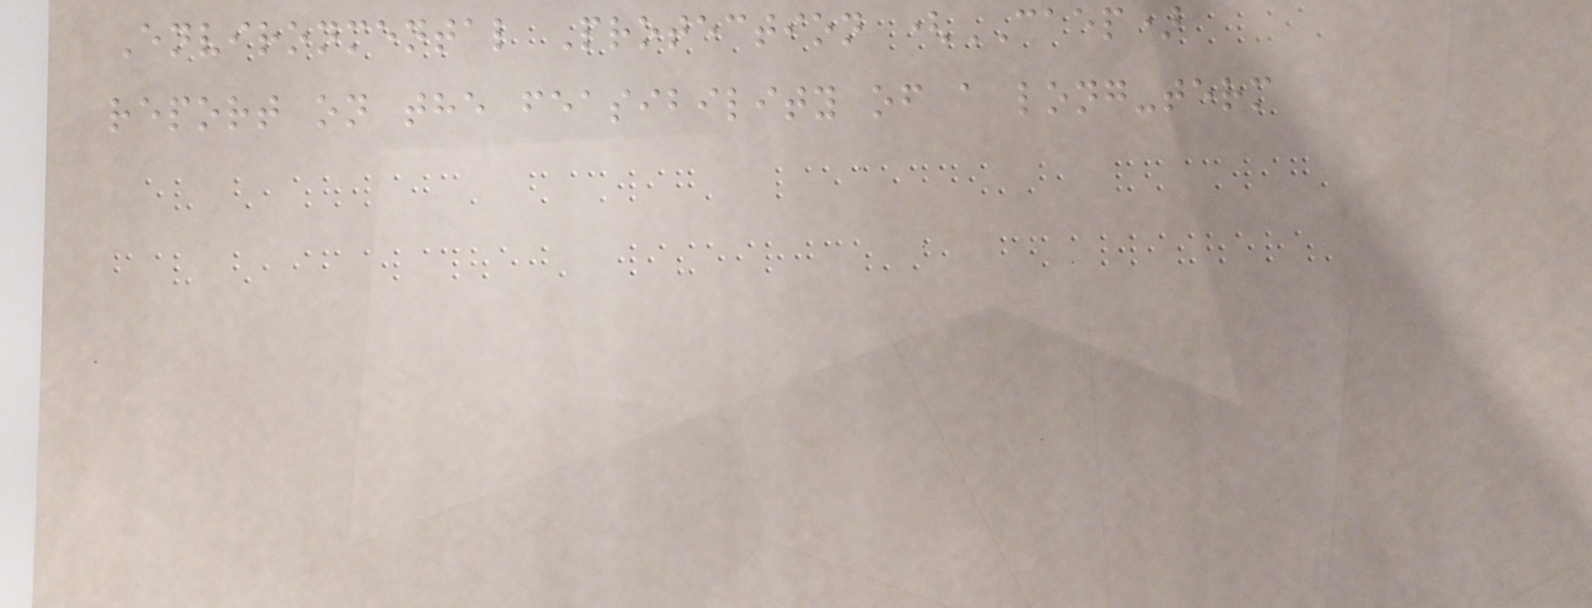Environmental Protection (CAEP)
report on the feasibility of a long-term
